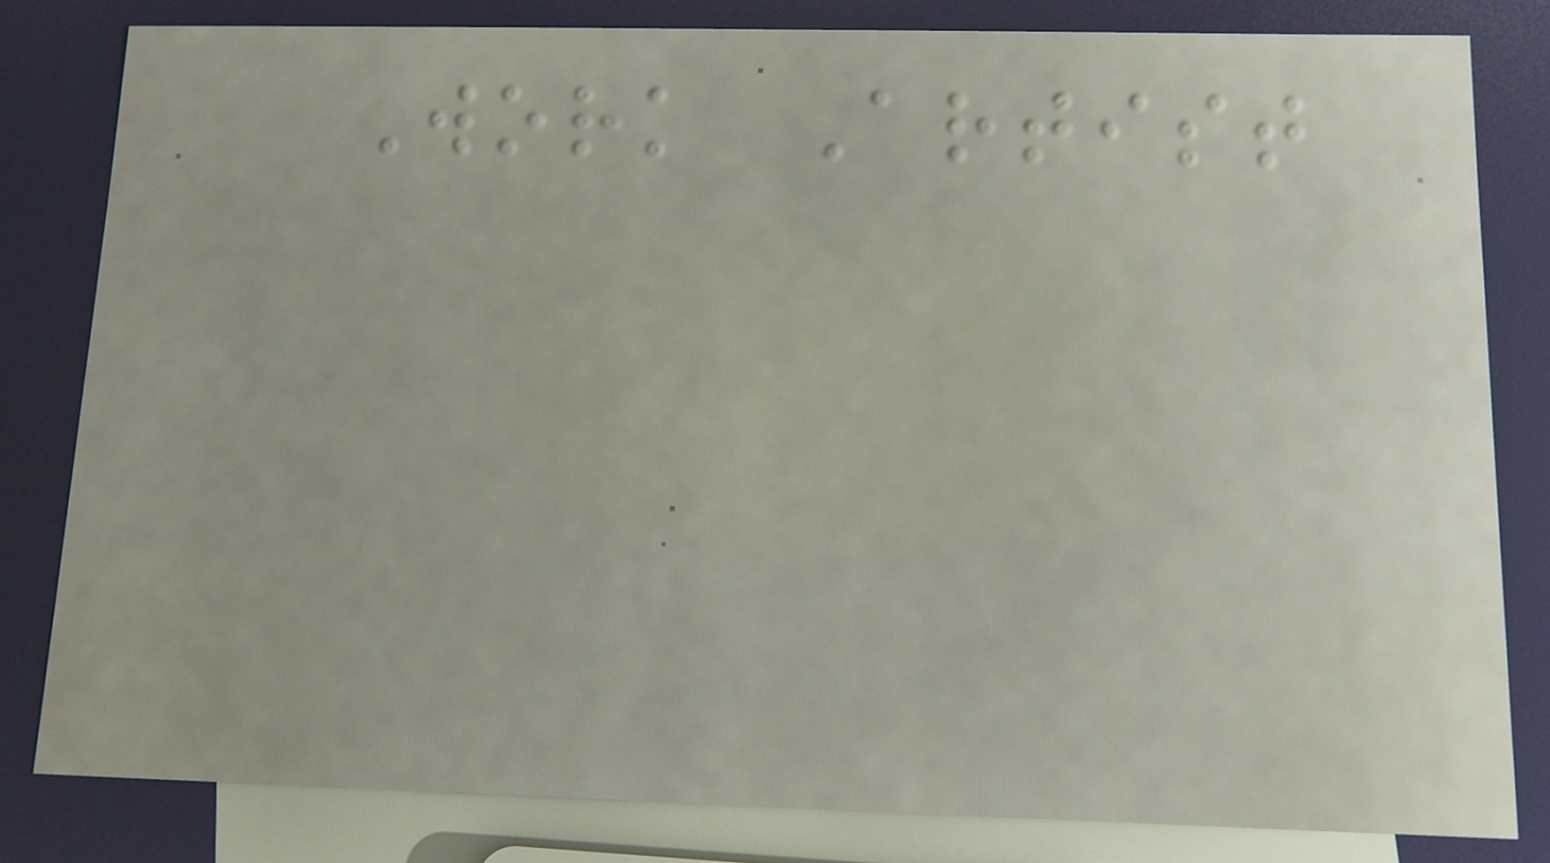Work Artist
